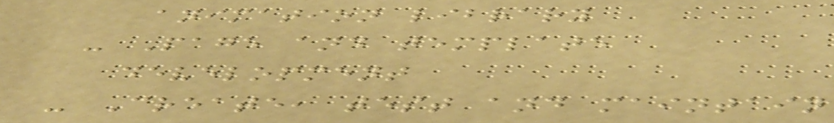animation library
- Page and template
development
- Create, test and maintain
